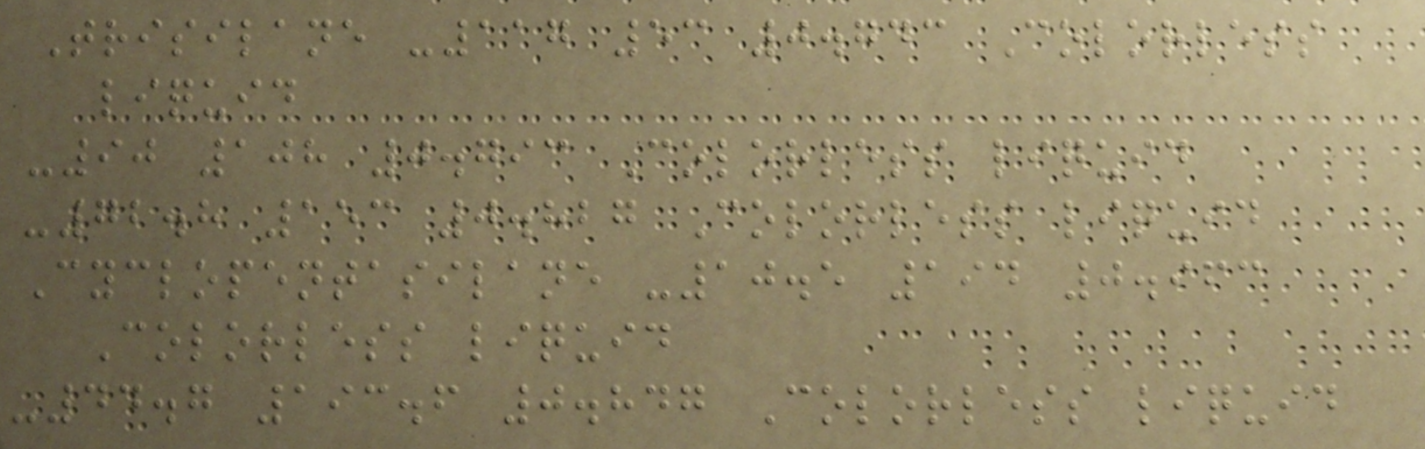Trisilane -117 53 0.743 Colorless
liquid
-90 108 0.793 Colorless liquid
-72.8 153 0.827 Colorless liquid
Cyclopentasilane -10.5 194 0.963
Colorless liquid
-44.7 193.6 0.847 Colorless liquid
